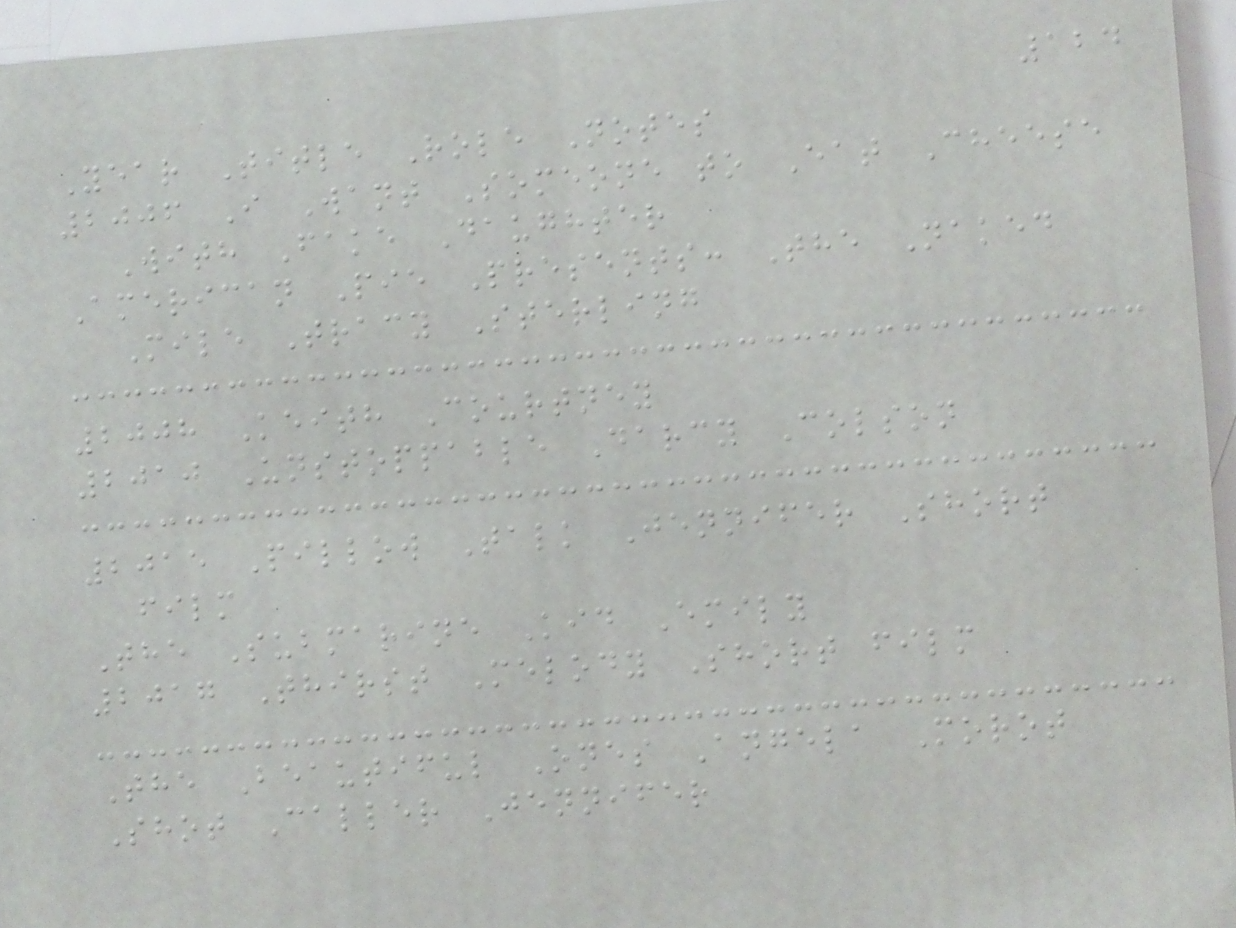124
Year Title Role Notes
2006 I Want Someone to Eat Cheese
With Fake Daughter
American Pie Presents: The Naked
Mile Tracy Sterling
2008 Keith Courtney
2010 Unstoppable Darcy Colson
2015 Pillow Talk Jennifer Short
film
The Submarine Kid Emily
2017 Thirst Melody Short film
The Beautiful Ones Angela Morot
Shot Caller Jennifer
